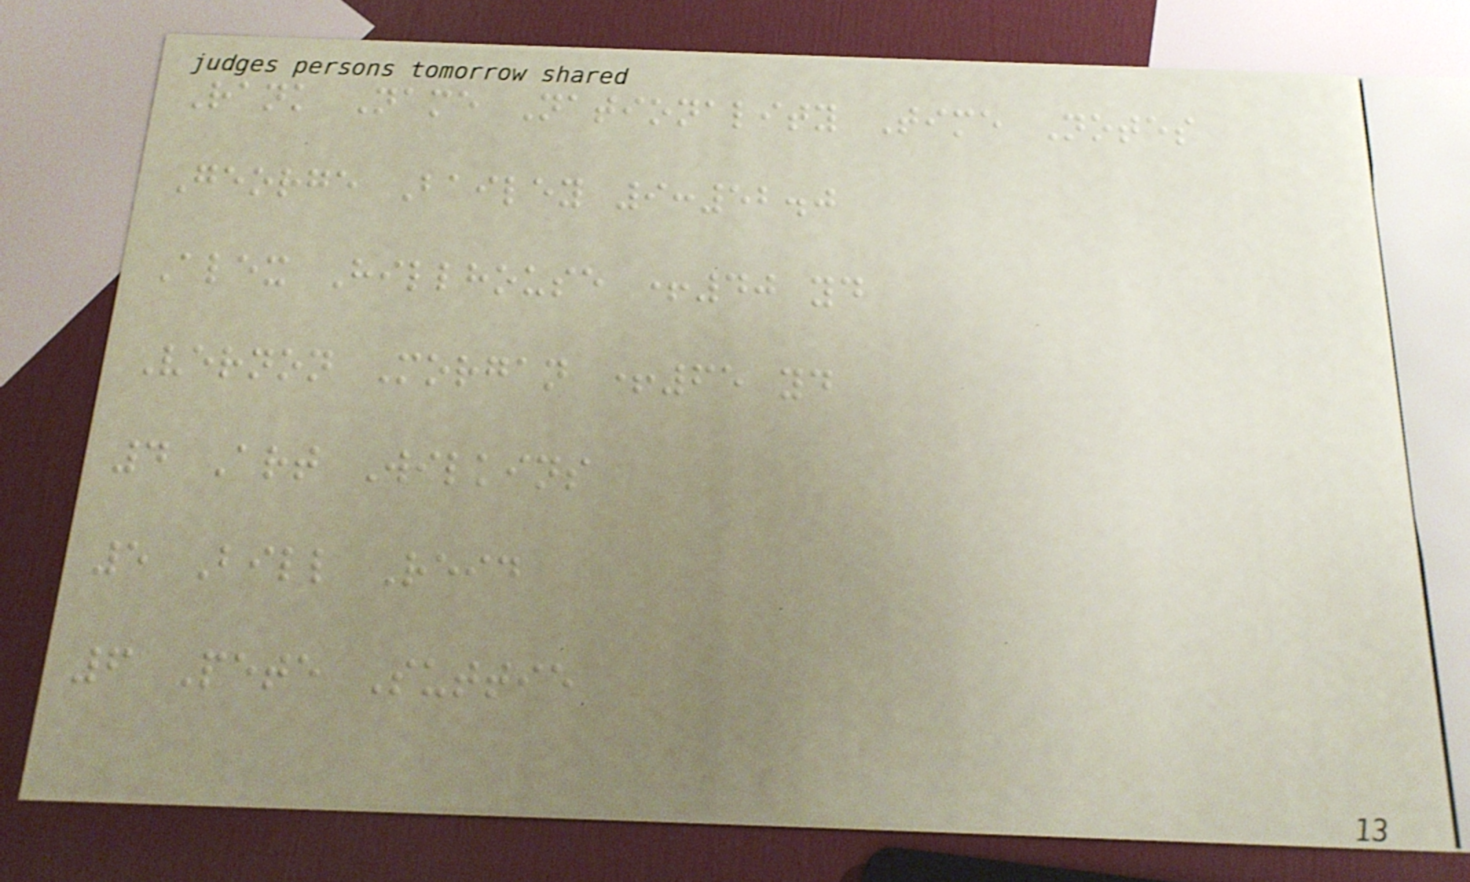Rank Name Nationality Time Notes
George Bailey 9:52.0
Alex Hillhouse +40 yd
Vernon Morgan +65 yd
4 Art Wilkins
5 Bill Reid
6 Pete Suttie
